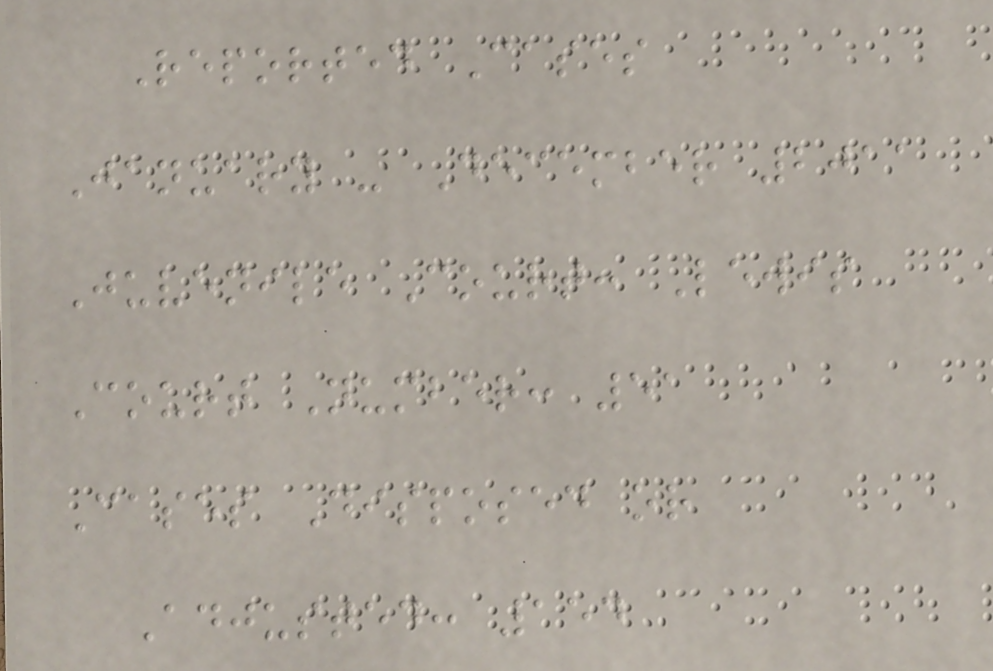Reported Cases
January - December 2011
Juvenile Court: Lewis
Court Number: 51
Cases Disposed or
Adjusted: 154
